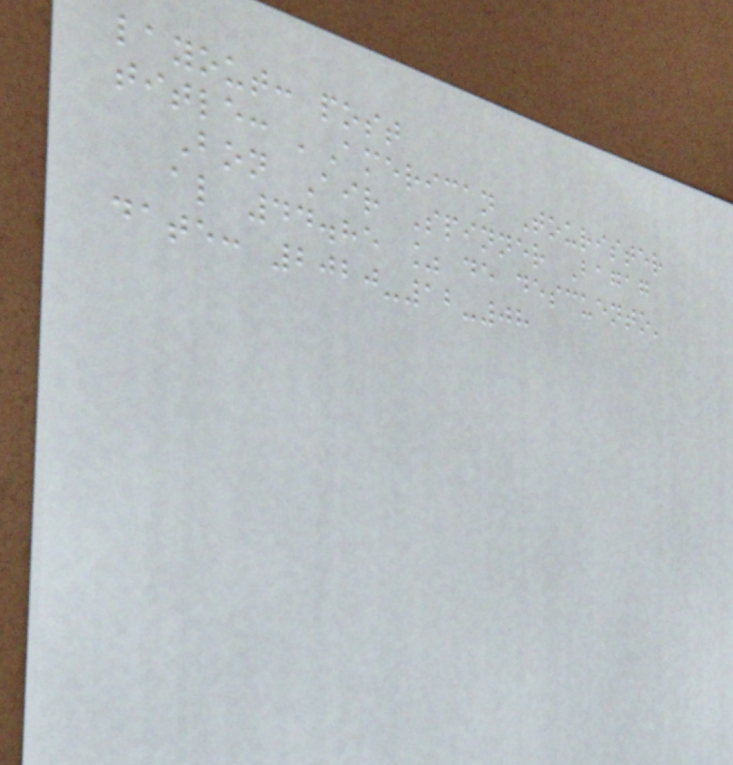layout: post
title: 'American Tourister
Bon Air Spinner Bagag
al 44.85 % de descuento'
date: 2020-12-08
